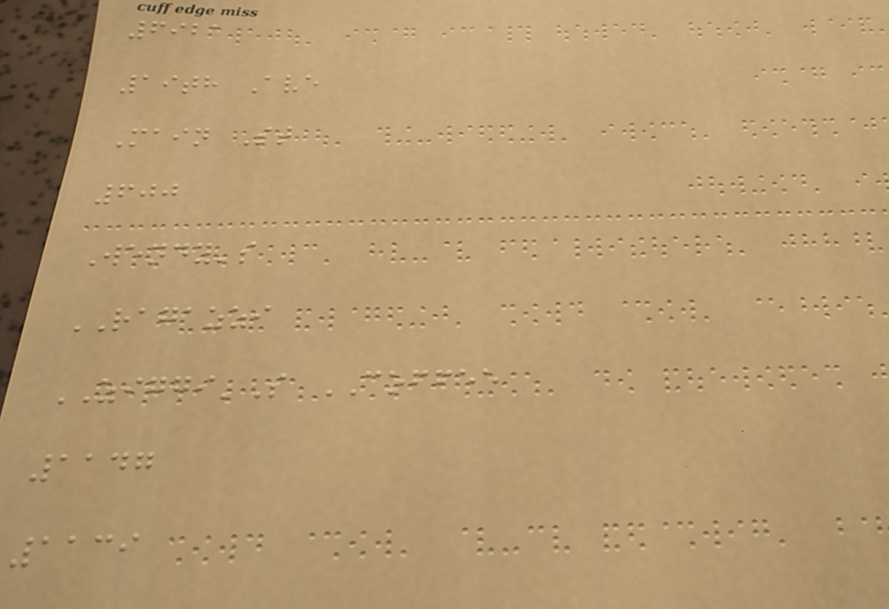6921
19th Ave
Main St
600
Wendy's
RAGAZZI
ZIGGI'S COFFEE
1147
1139
